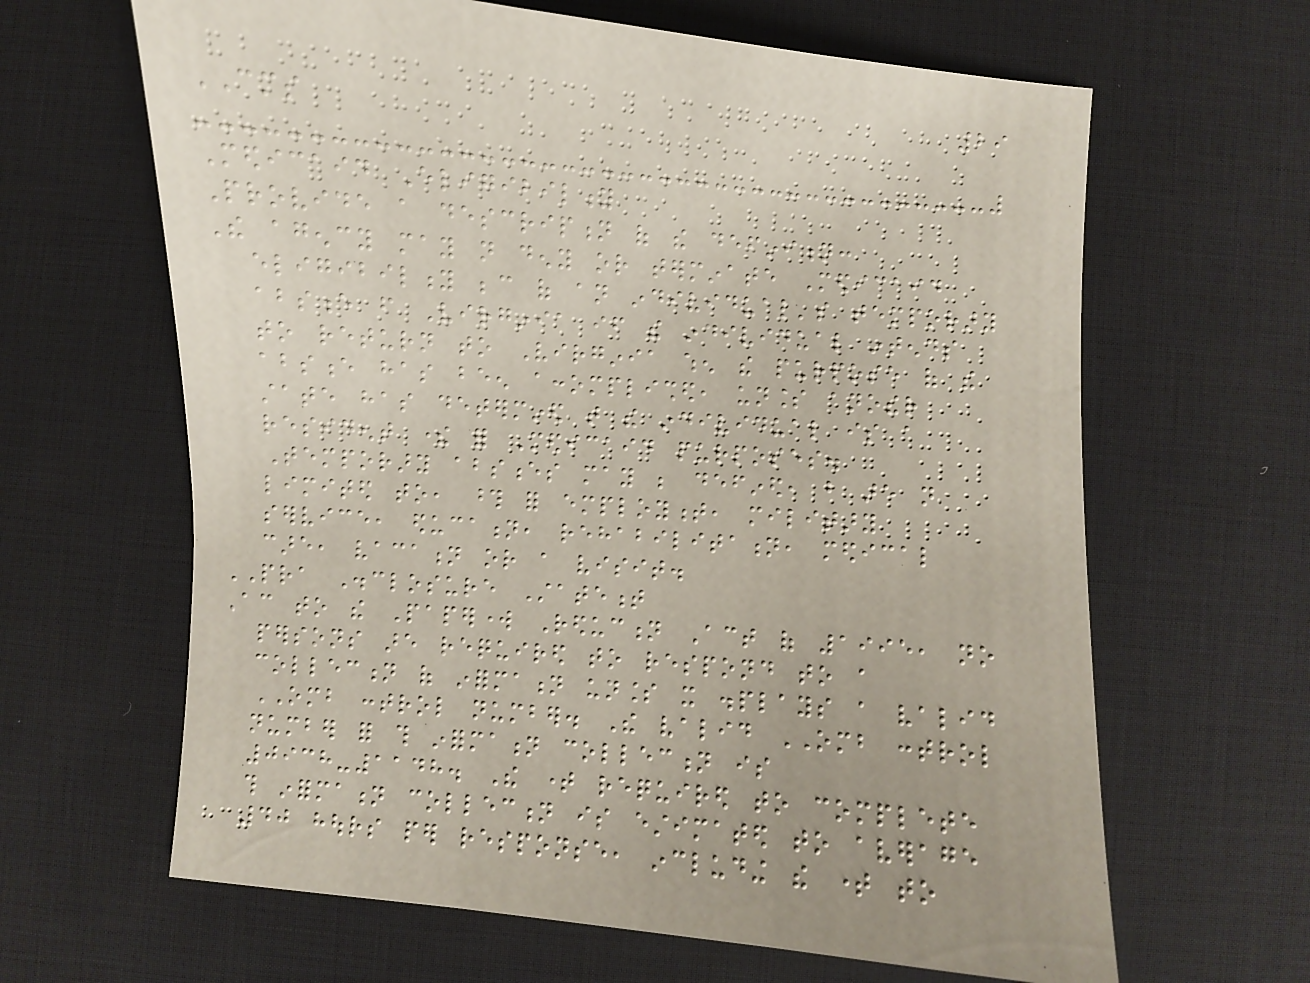29
CMS
Medicaid Eligibility
Provide a description of the definition:
The agency may not deny or terminate Medicaid
eligibility because of an individual's temporary
absence from Virginia if the individual intends
to return to Virginia when the purpose of the
absence has been accomplished, unless another
state has determined that the individual is a
resident there for Medicaid purposes.
Temporary absences may be defined, but are not
limited to, those for employment, military
service, education, rehabilitation, medical
care, vacation or a visit.
PRA Disclosure Statement
According to the Paperwork Reduction Act of 1995, no
persons are required to respond to a
collection of information unless it displays a valid
OMB control number. The valid OMB control
number for this information collection is
0938-1148. The time required to complete
this information collection is estimated to average
40 hours per response, including the time to
